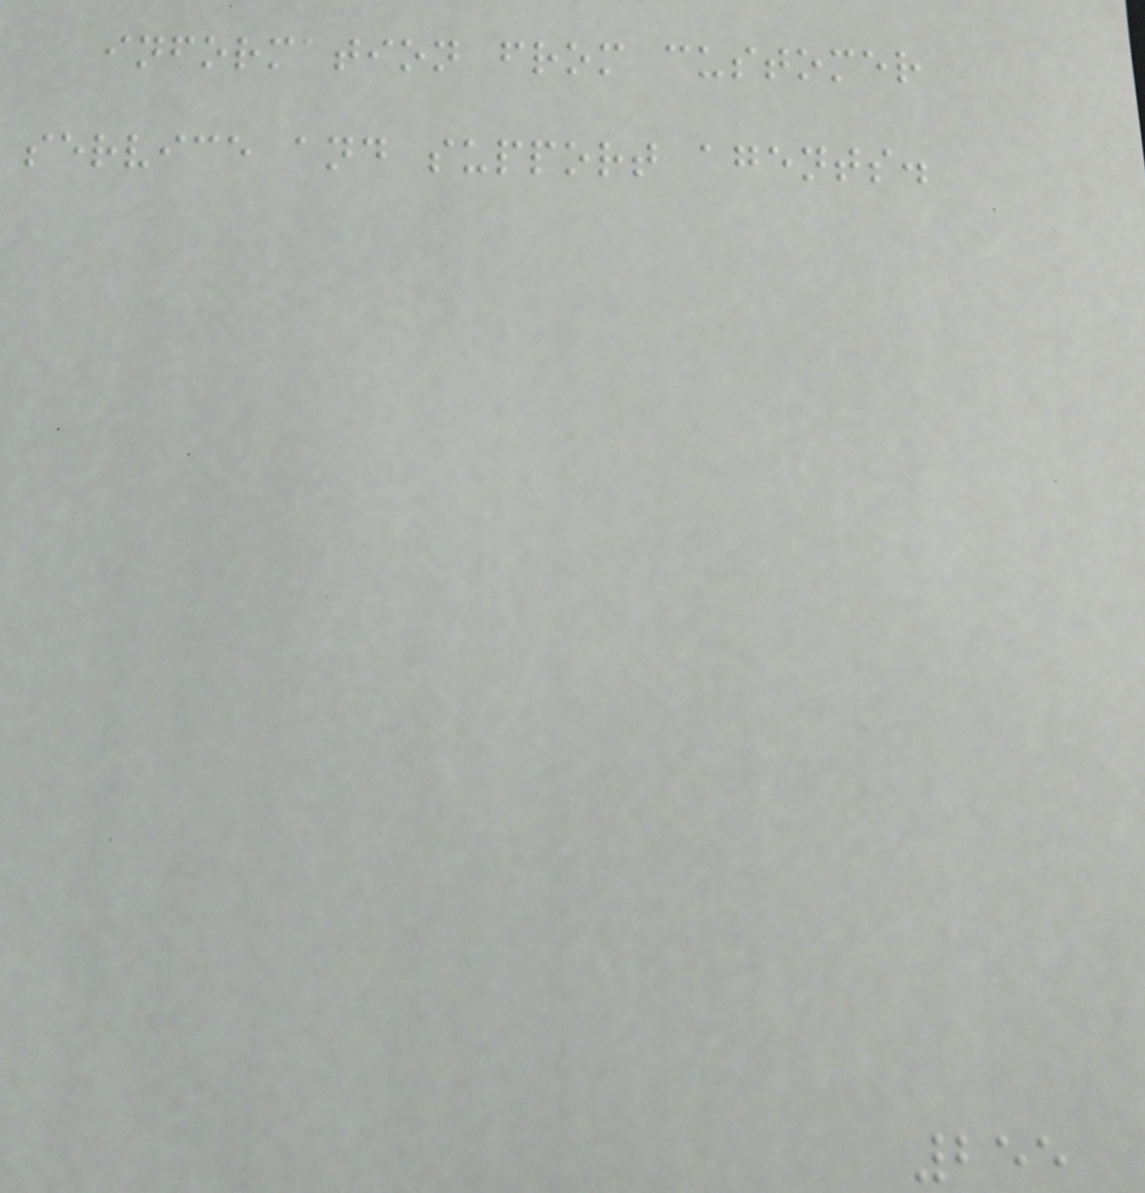information from customer
service and support agents.
255
